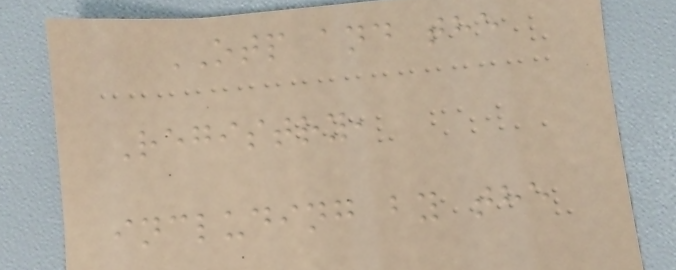OTP and the
Registry,
including by the
